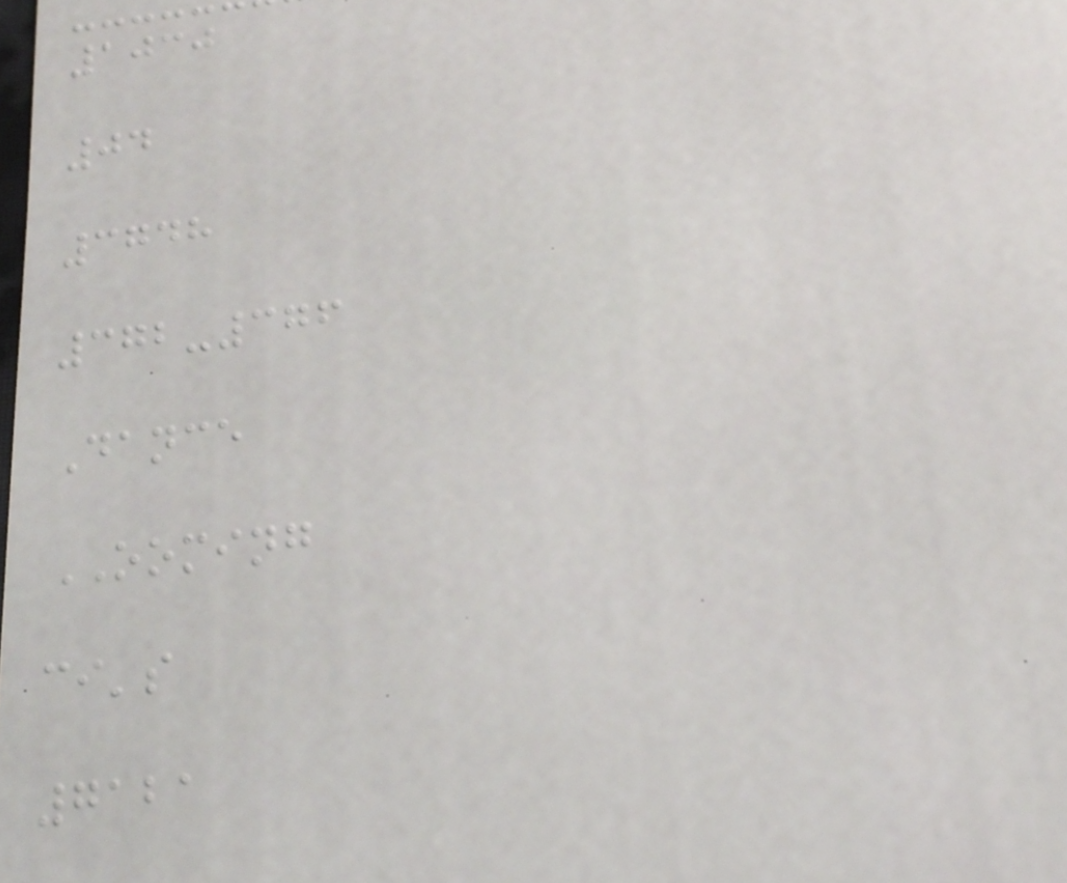1030
04
3748
372-376
Dance
OOMING
ci's
7121
